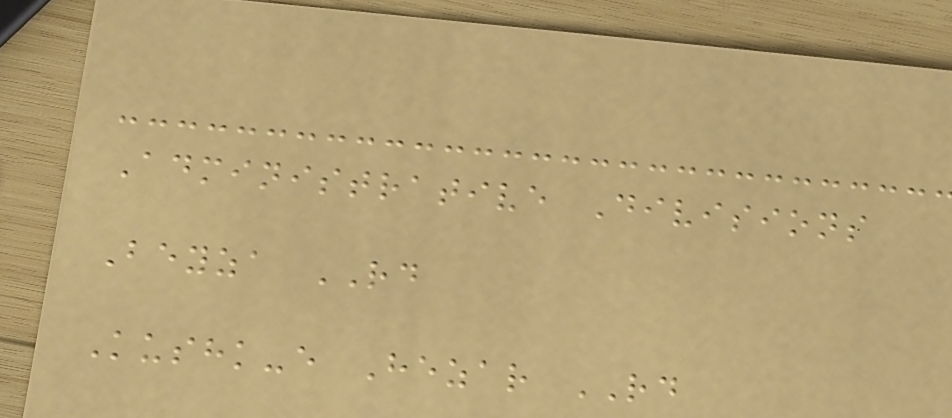Administrative Divisions
Beyza RD
Kushk-e Hezar RD
